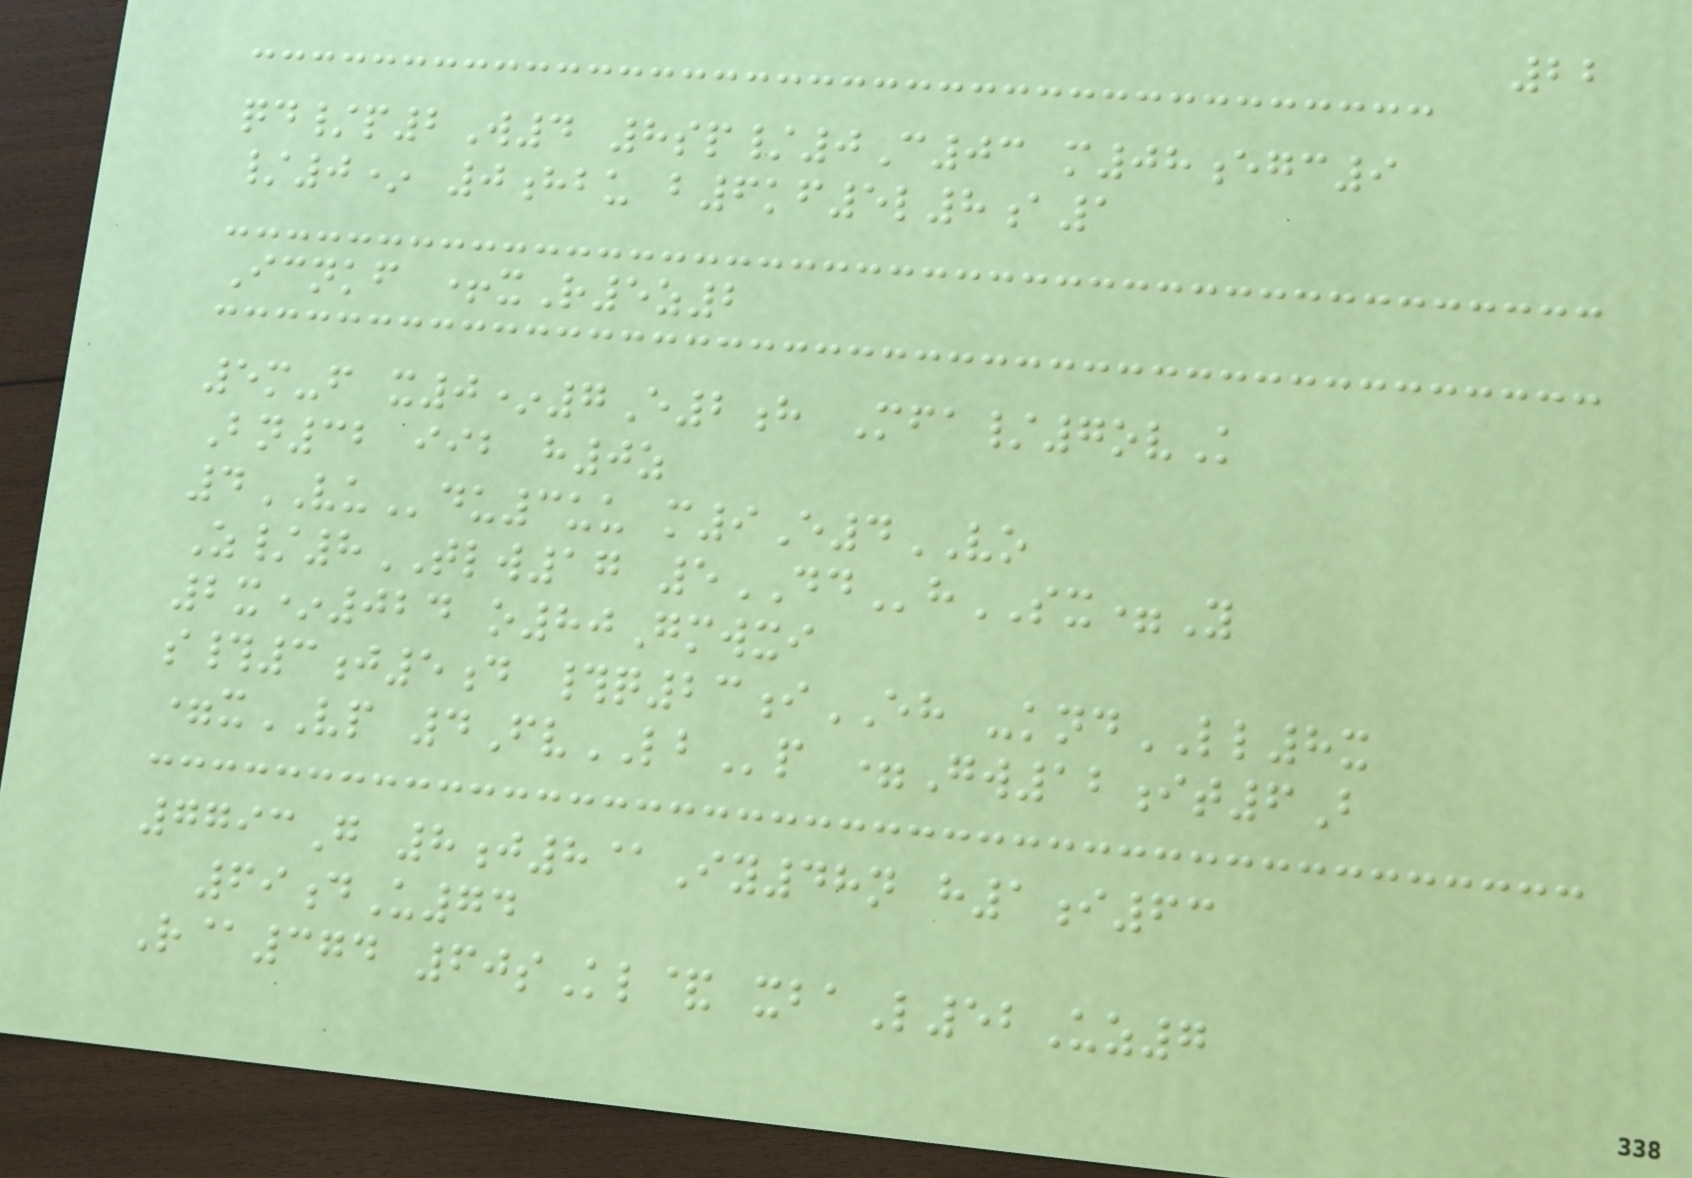22
qd/p2W4 8sp/0C03 m08egc9
/0* 0hbu b6kf5l8a1
Icnkf +xR5z2
5m-f x0*7E2h Mfa/7ovK
Bn32 iib h0z
4VUdu3uu m9E4VO
Z/8TLW17 5DDhSX=Y
2x*024 o80Gmwxi
s#3j5d #q23iEH -kndLL8x
=xVP 4FvLBp =Gw12it6B
7793G 8j8@Iy48n h1i63
69dU74
R@374 60sKl& xbaL52Uz7
